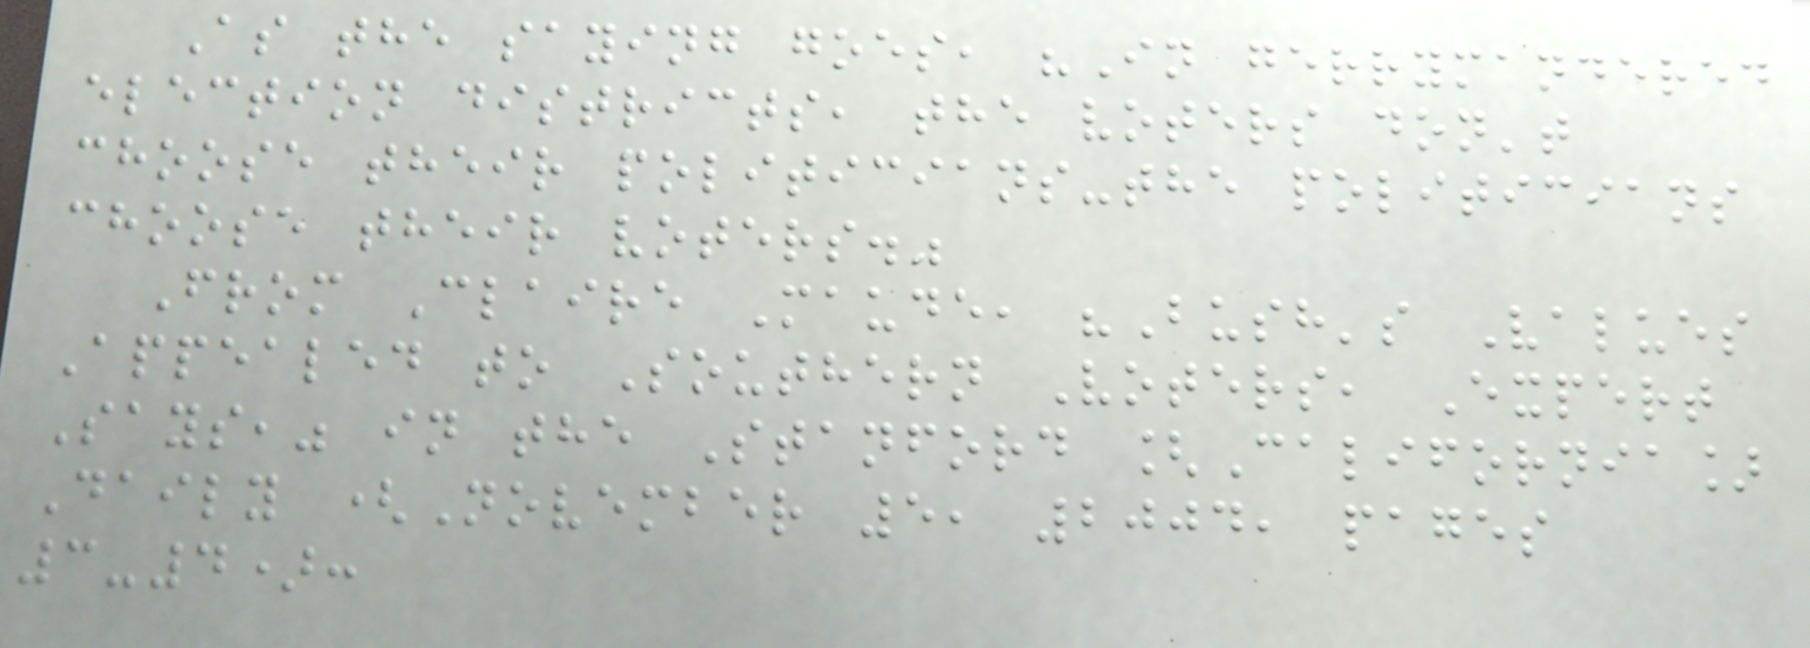As the saying goes, "In gerrymandered
election districts, the voters don't
choose their politicians-the politicians
choose their voters."
From Claire Maude, "Bush's Values
Appealed to Southern Voters, Expert
Says," in the Stanford [California]
Daily (November 5, 2004, pages
3-4):
